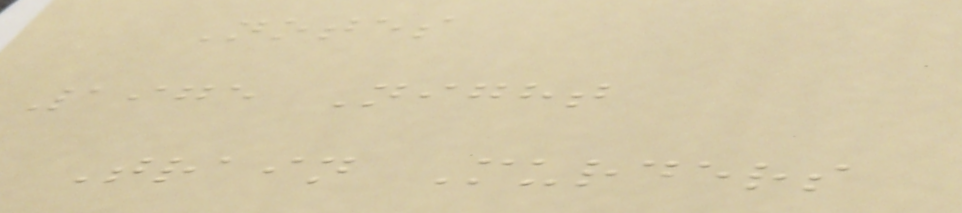Notes
1975 Night
Train Murders
